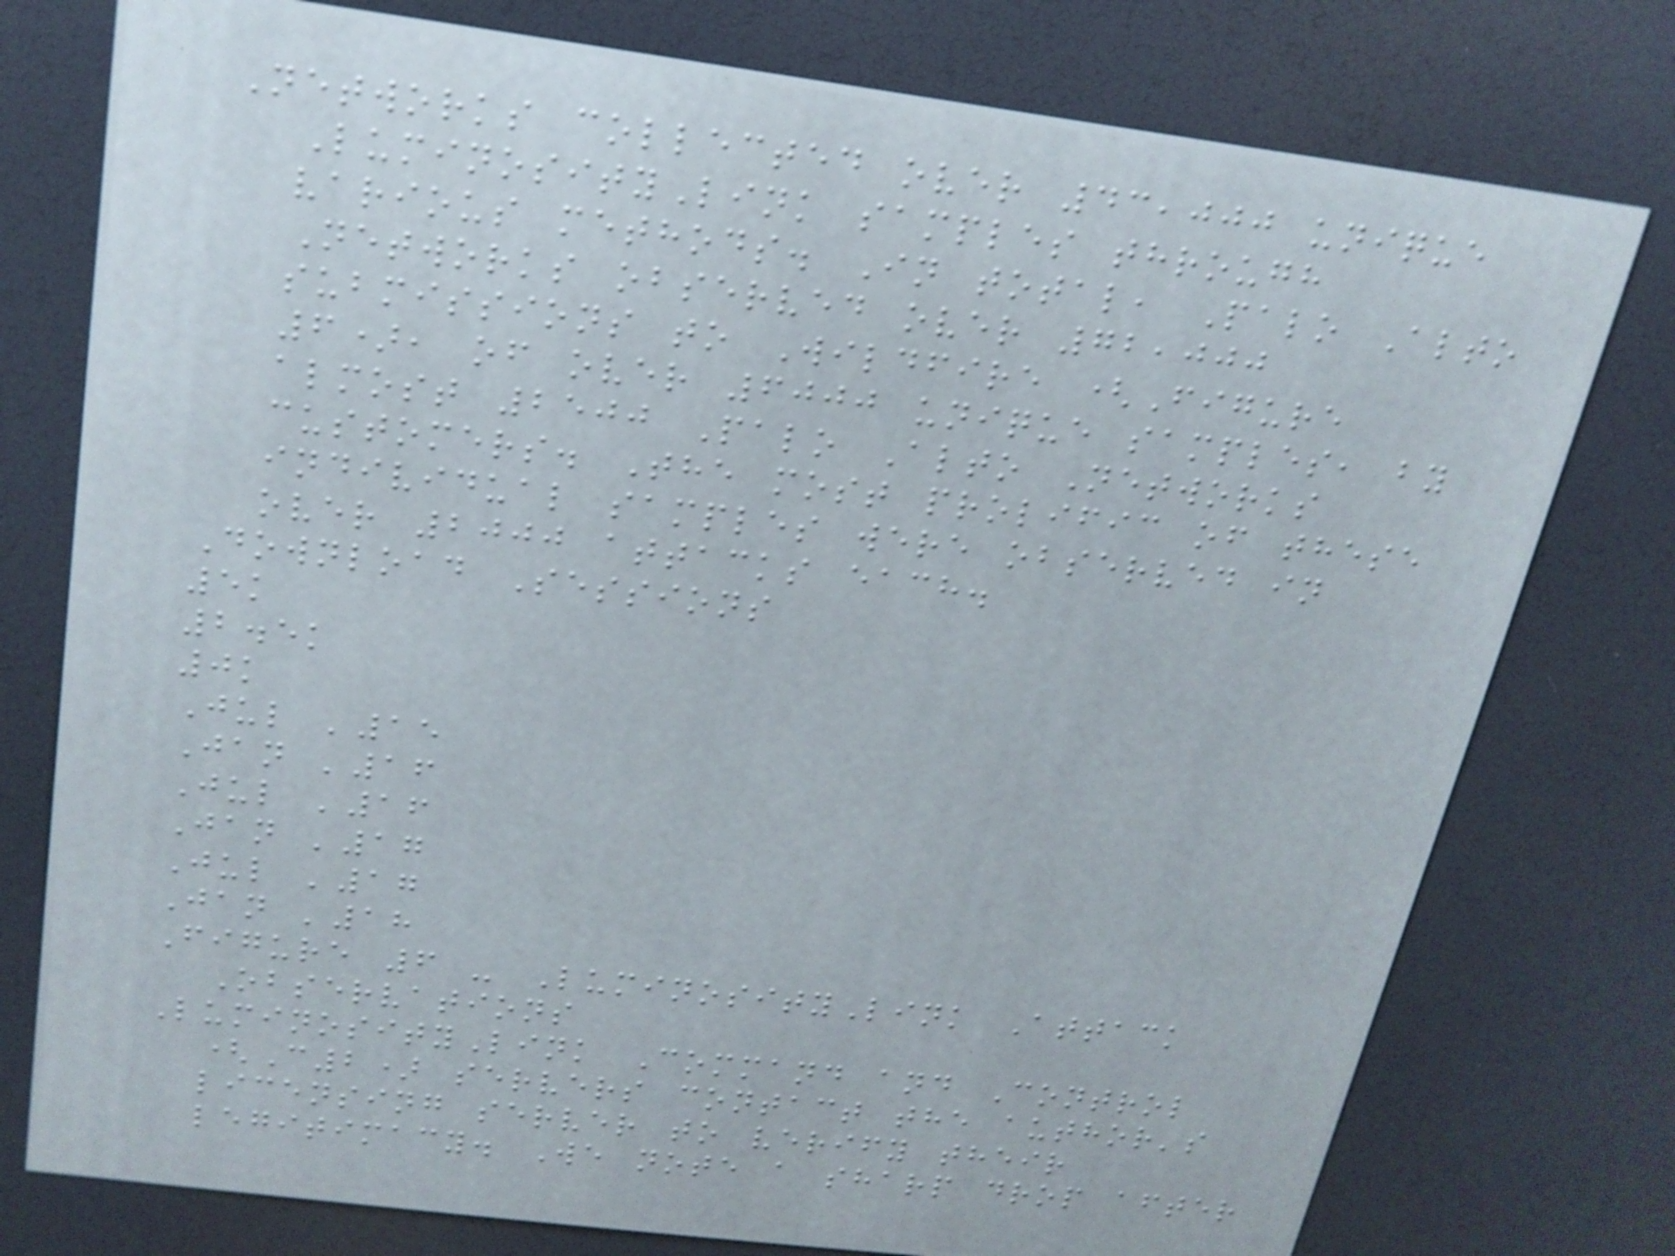Networks collected over 43,000 unique
LuminosityLink samples through
various methods. In total, Palo Alto
Networks observed over 72,000
submissions to Wildfire (Figure
6), of over 6000 unique samples, by
almost 2500 Palo Alto Networks
customers. The most prolific of these
individual samples were observed in
over 2000 attacks each.
Download Sessions
5k
2.5k
0k
Jul '15
Jan '16
Jul '16
Jan '17
Jul '17
Jan '18
Figure 6 - LuminosityLink Attack
Observations
LuminosityLink Command and Control
(C2) servers contact the author's
licensing server to verify their
legitimacy. We note a sharp drop after
